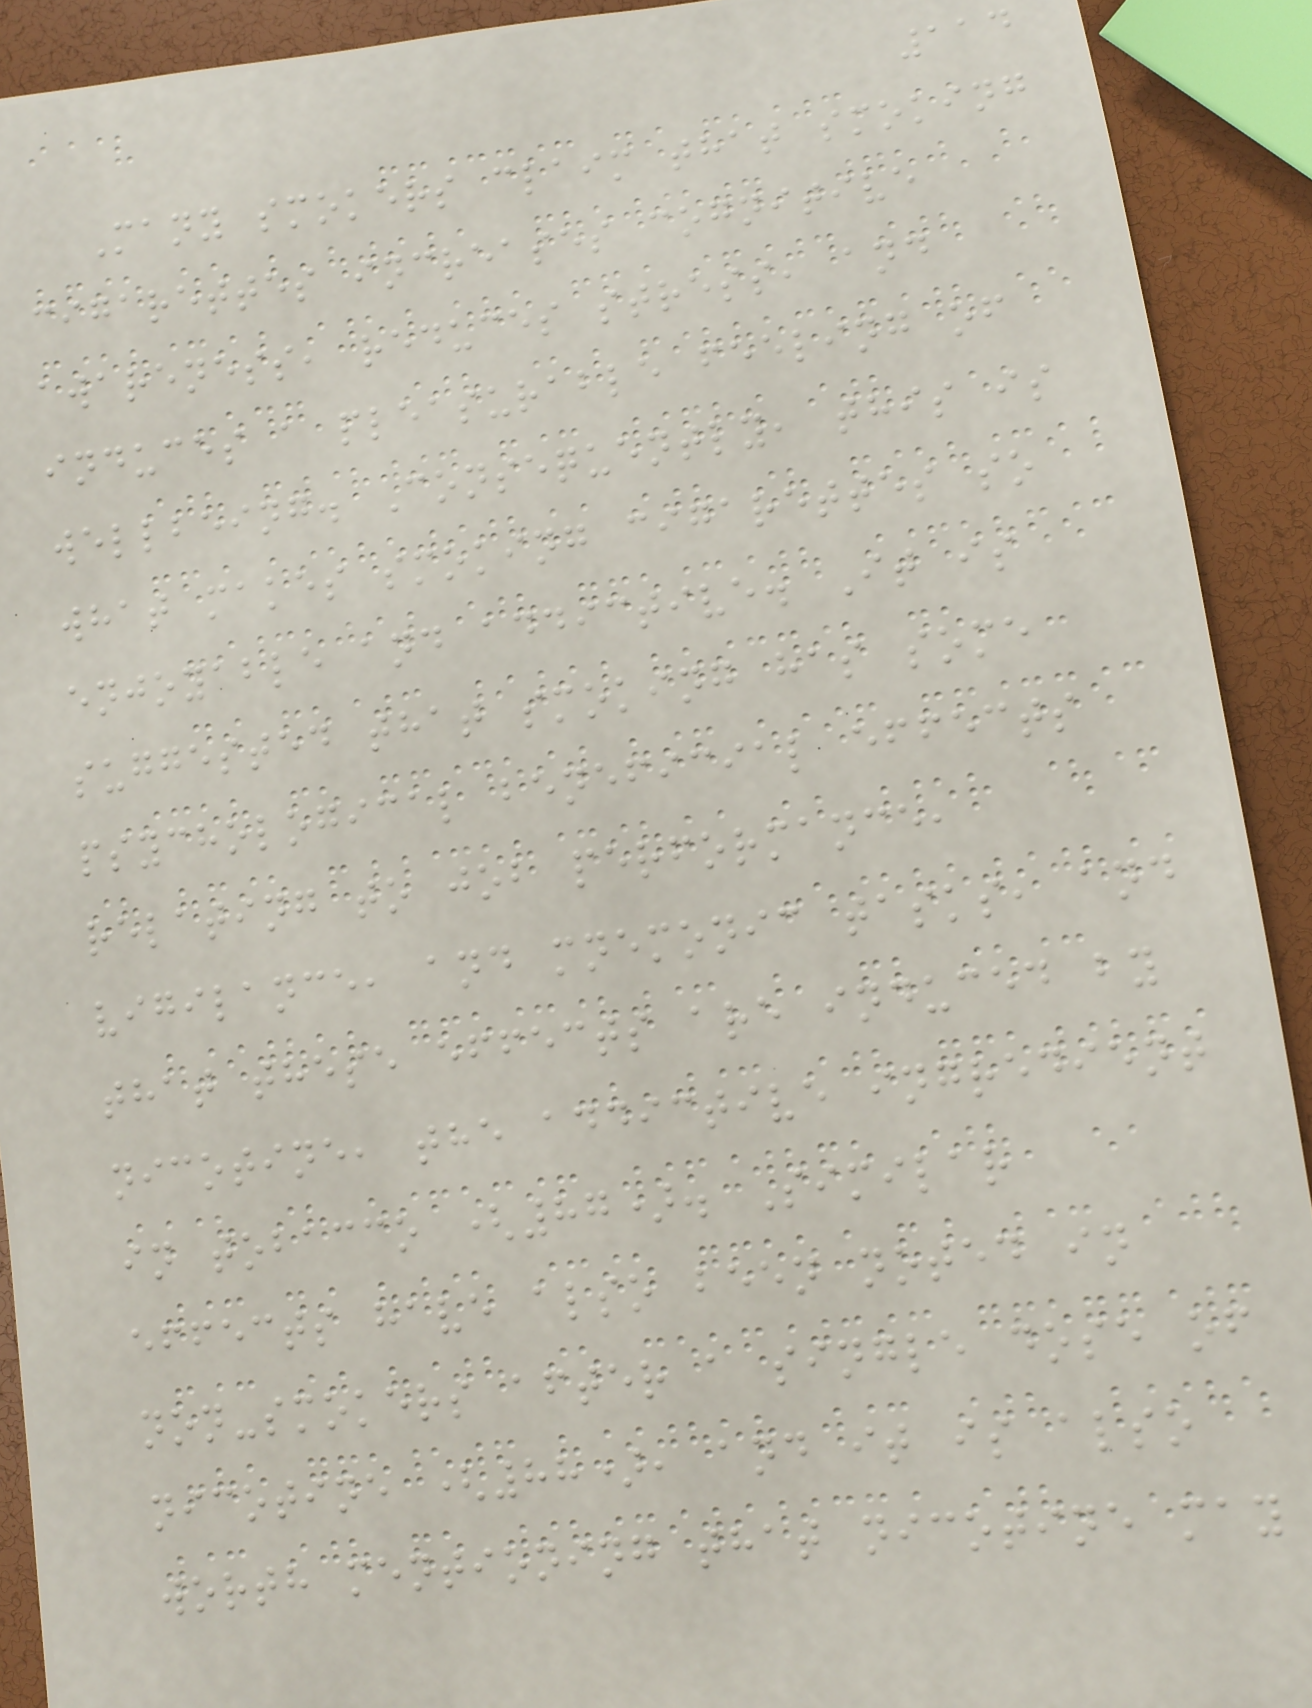114
Many smokers claim that smoking
cigarettes increases cognitive
awareness, reduces stress, and
induces a pleasurable feeling of
wellbeing. Consequently, this is
what makes smoking cigarettes so
enjoyable and addictive. It is
suggested that smoking has some
psychological beneficial effects
relating to job performance,
vigilance, and mnemonic tasks, and
that these effects are induced by
nicotine, the addictive ingredient
in tobacco (87). Similar
effects have also been noted in
non-smokers after a single dose of
nicotine (88), and it is also
worth mentioning that nicotine may
